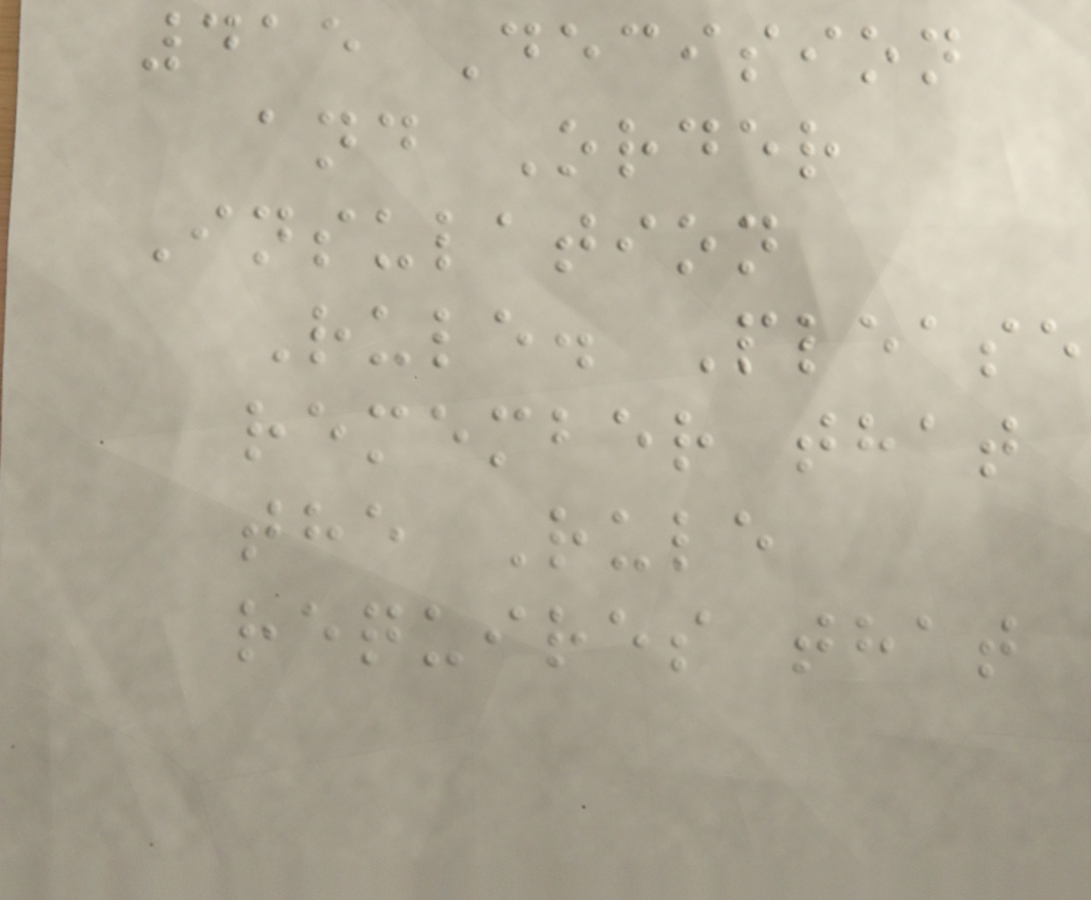415 Decision
and Order
Insulation
Rule. Please
remember that
the Rule
requires that
